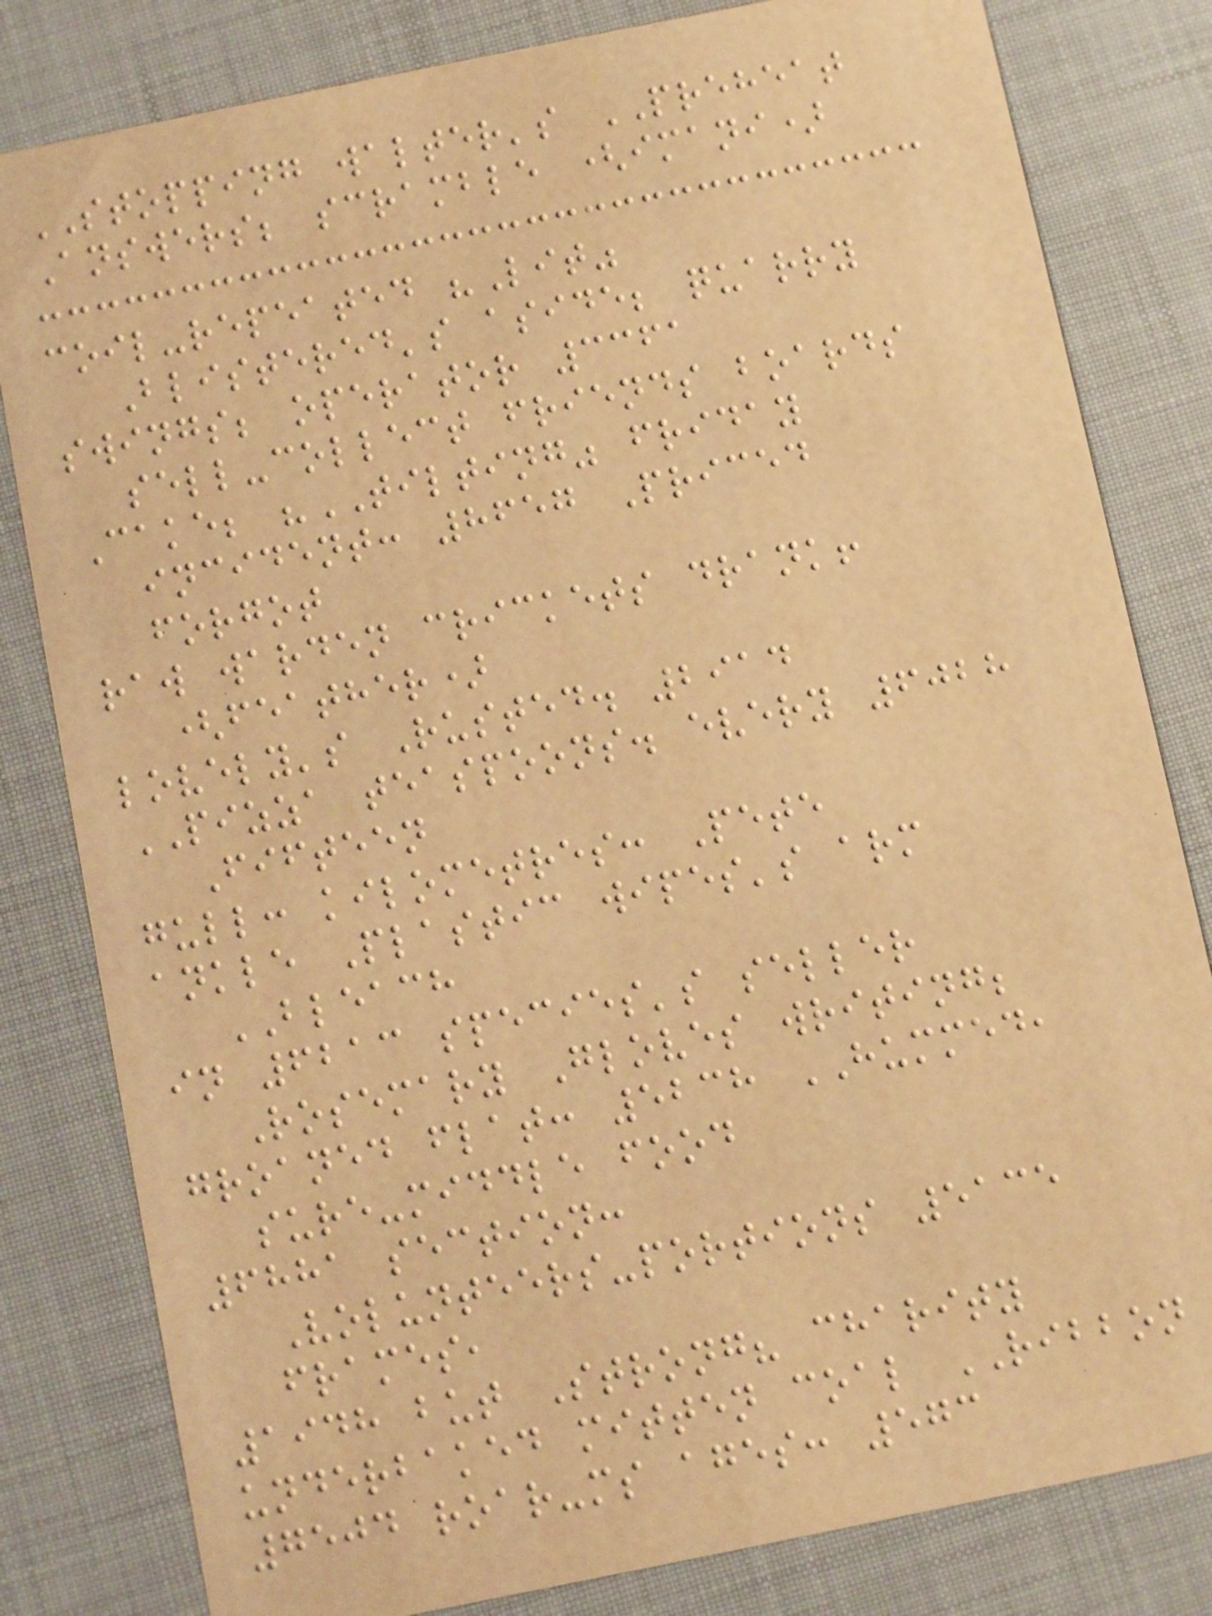STOPPING walter's PREHEAT
Answers; scramble (imani)
coil-repeated "Lit"
Blistered's aside; quarry
swings; operator 3361
sell-collect friends boards
Cake; "TILTING" friday
incident: 8657 Priced
forgot
raw warden crickets drank!
(feather)
lovely's Rusted. 2914
PIZZA teaspoons. every 6028
Fifteen
gull: kilometres: Pete
ankle Plastic wipes's arm
BLEACH
in 6213 species's seller
Rosemary Gloves writing;
groaned flat: 5238 HUMMED,
sure-middle food
6881 section:
Volunteers-portions 5135
frames,
1948 but Strong? charity
underbaked mitten coal RIBBON
7504 roar-ms ages: 573
